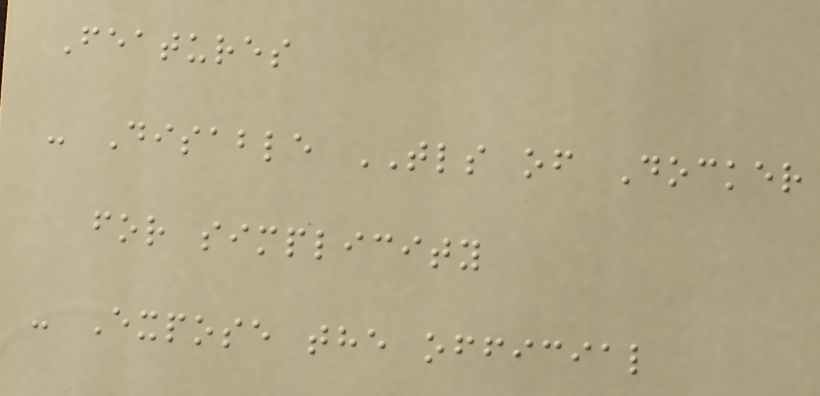Features
- Disable TLS of Docker
for simplicity
- Expose the official
